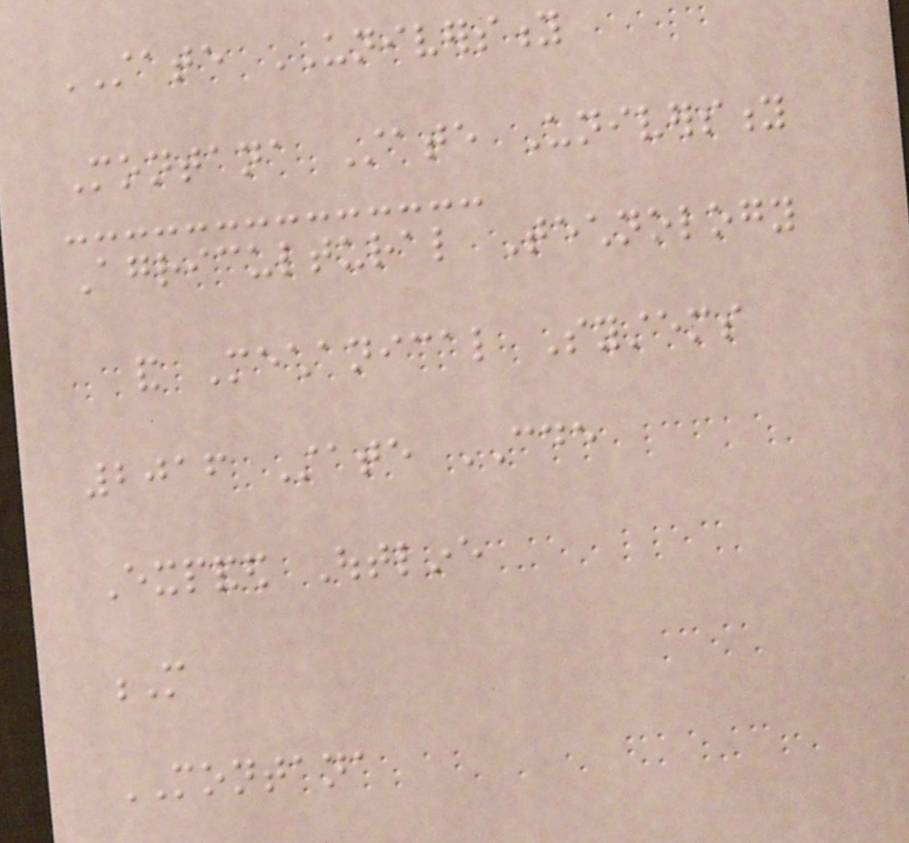STATE UNIVERSITY
Montana State University
Agricultural Technology
and Mechanical Systems
2016 State CDE
Expanded Outline
M
MONTANA
